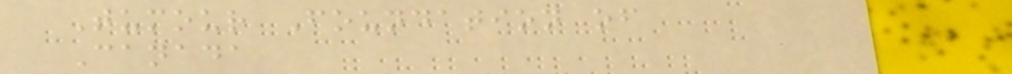Tumour Foundation of
Canada
